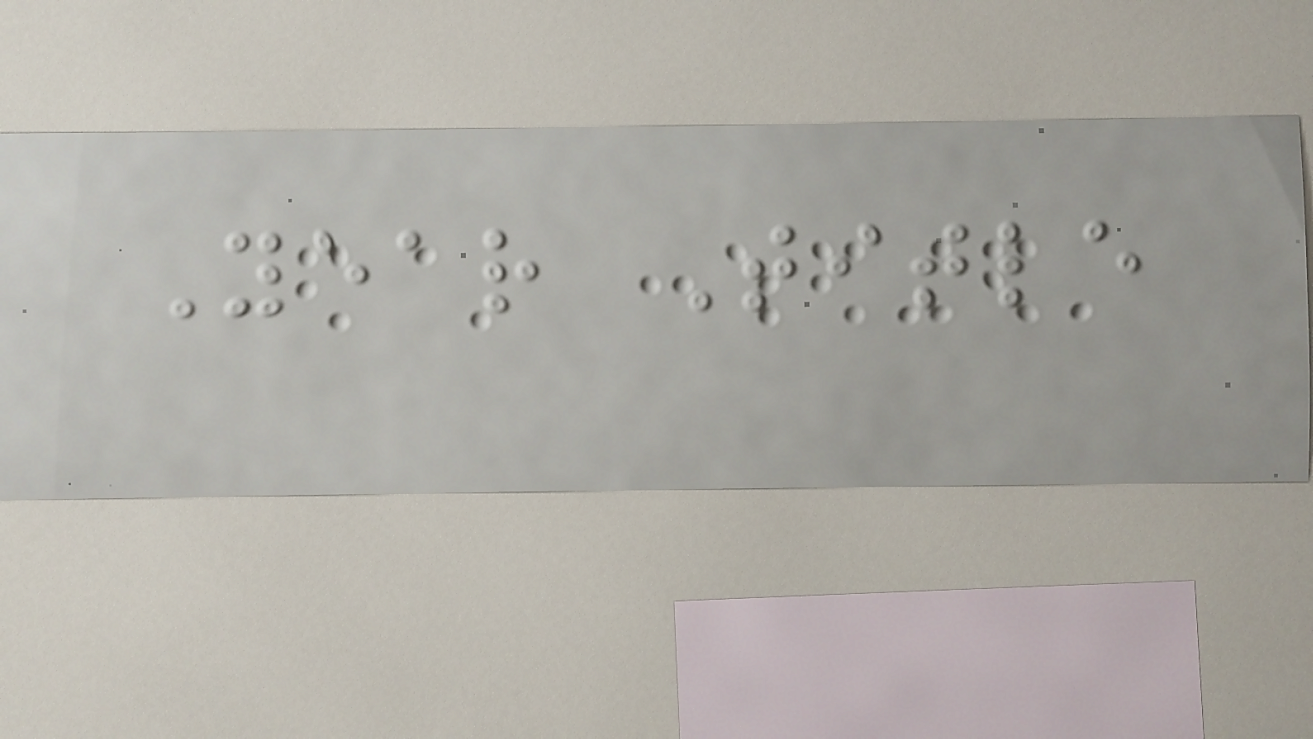Year Title
